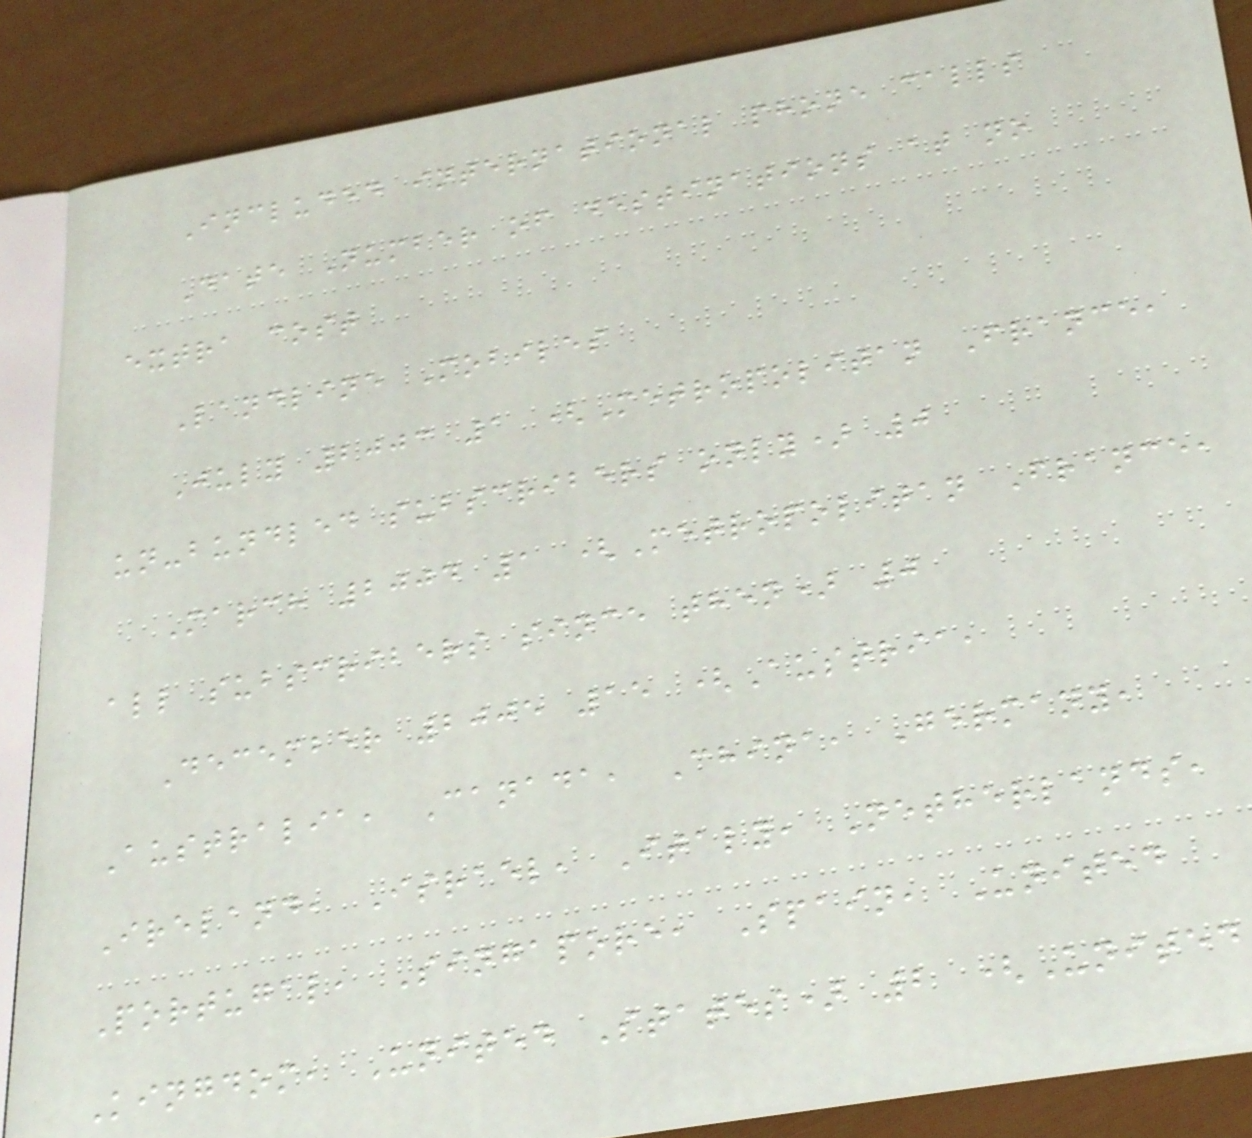Included international phone calls
Date Number of destinations at no
extra cost
Landline Mobiles
July 2003 1 (Metropolitan France,
un-bundled subscribers only) 0
March 2004 1 (Metropolitan France,
all subscribers since then) 0
December 2005 15 (Austria,
Australia, Canada, China, Germany,
Ireland, Israel, Italy, Netherlands,
Portugal, Singapore, Spain, United
Kingdom, United States) 2 (United
